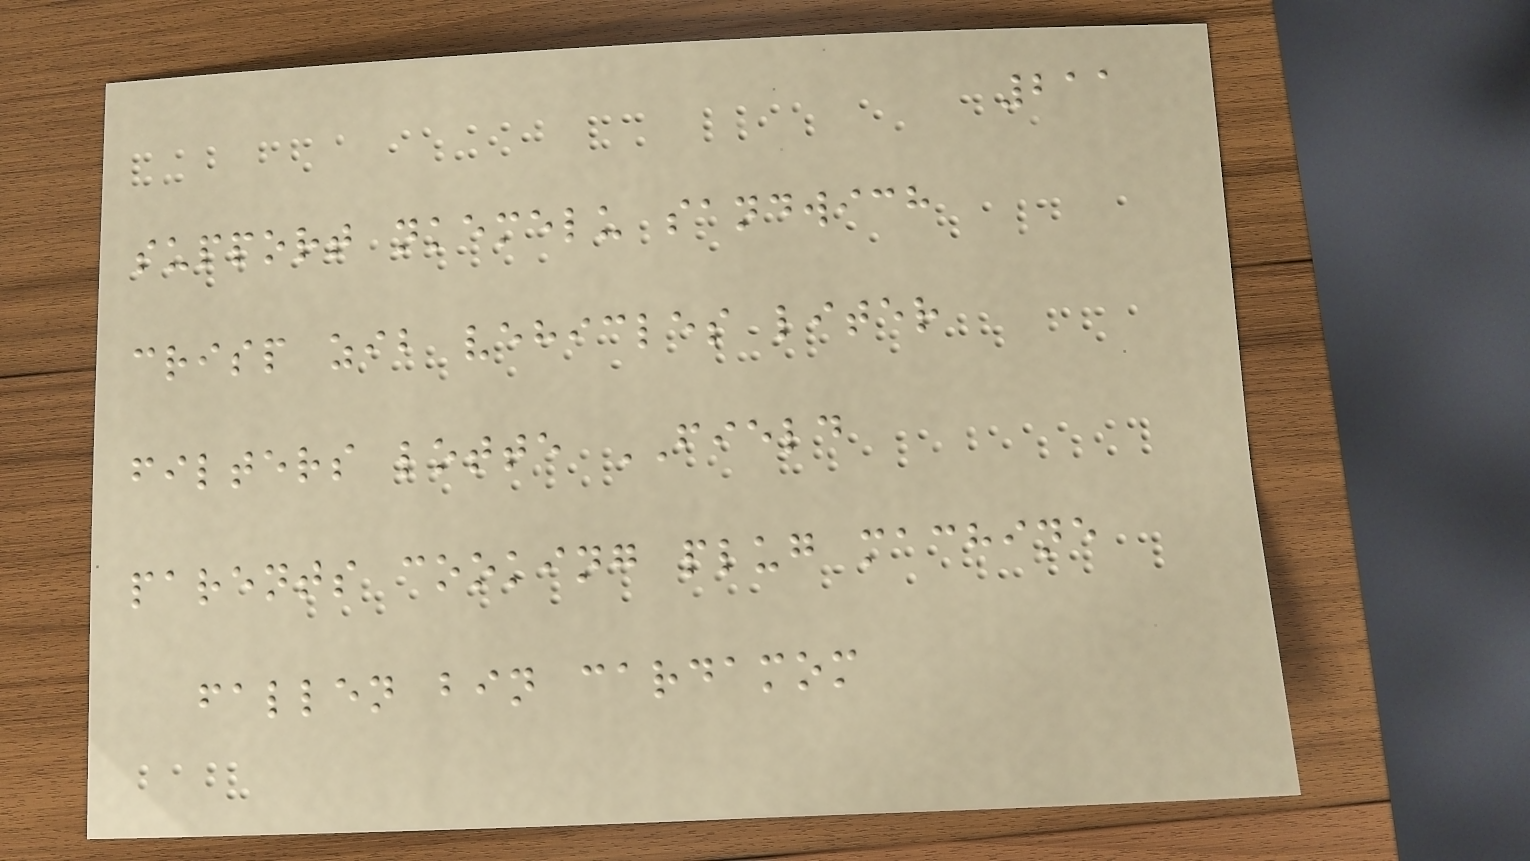211
support nkemelu sandwich
crisp zib vehicles liter
filters lotte FIELD
parents cooking plug machine
fallen bin cardamom
